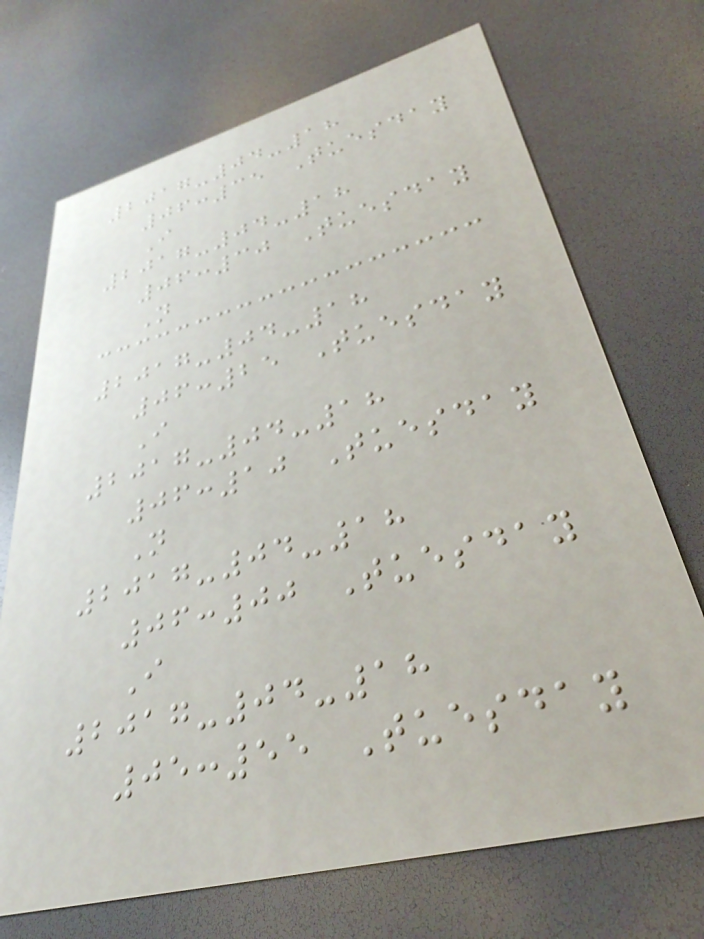2017-04-18
06:35 Tuesday
I
2017-04-18
06:30 Tuesday
N
2017-04-18
06:25 Tuesday
I
2017-04-18
06:10 Tuesday
N
2017-04-18
06:00 Tuesday
I
2017-04-18
05:55 Tuesday
